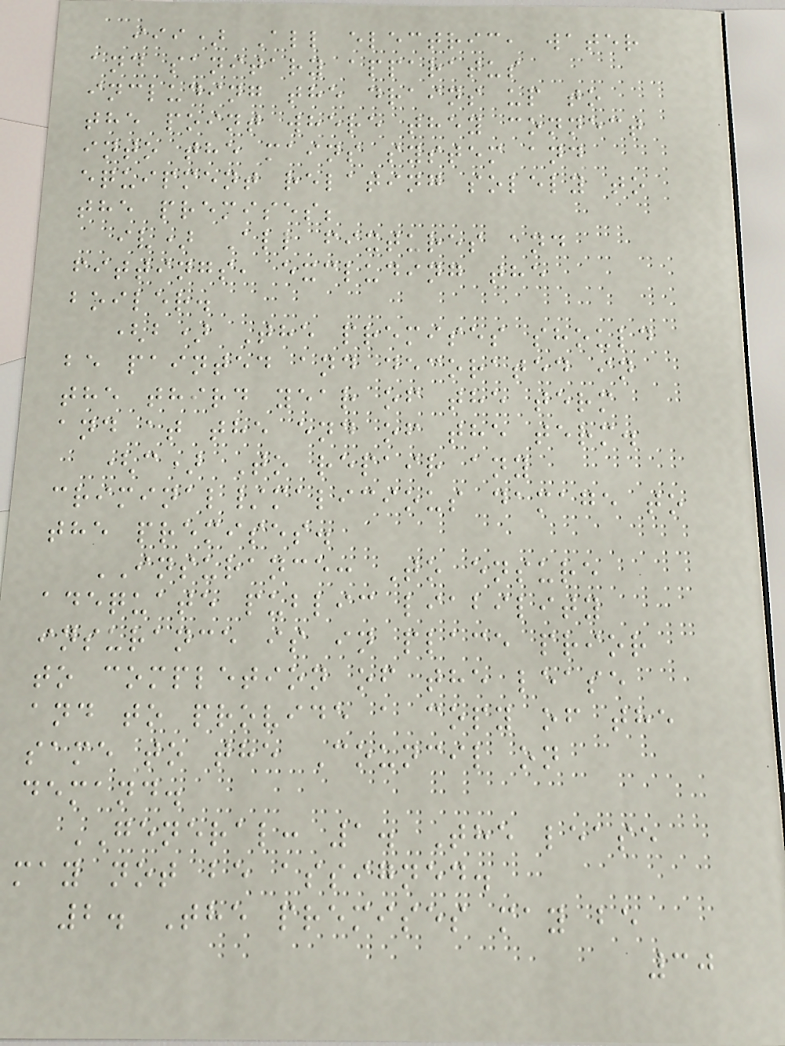iii) All electric, water
and sanitary apparatus
including the drains up to
the point where they connect
into the mains system and
equipment relating solely to
the premises;
iv) All fixtures and
fittings, excluding the
boiler.
(b) The premises should
be painted and decorated in
the third year of the term
and at the end of the term.
(c) To repair any
criminal/malicious damage to
the premises.
INSURANCE: To ensure
adequate public liability
insurance is in place prior
to completion of the lease
and to provide a copy of the
same to the Council on
demand.
GENERAL: 1. The lease
may not be assigned.
2. The premises may be
30
